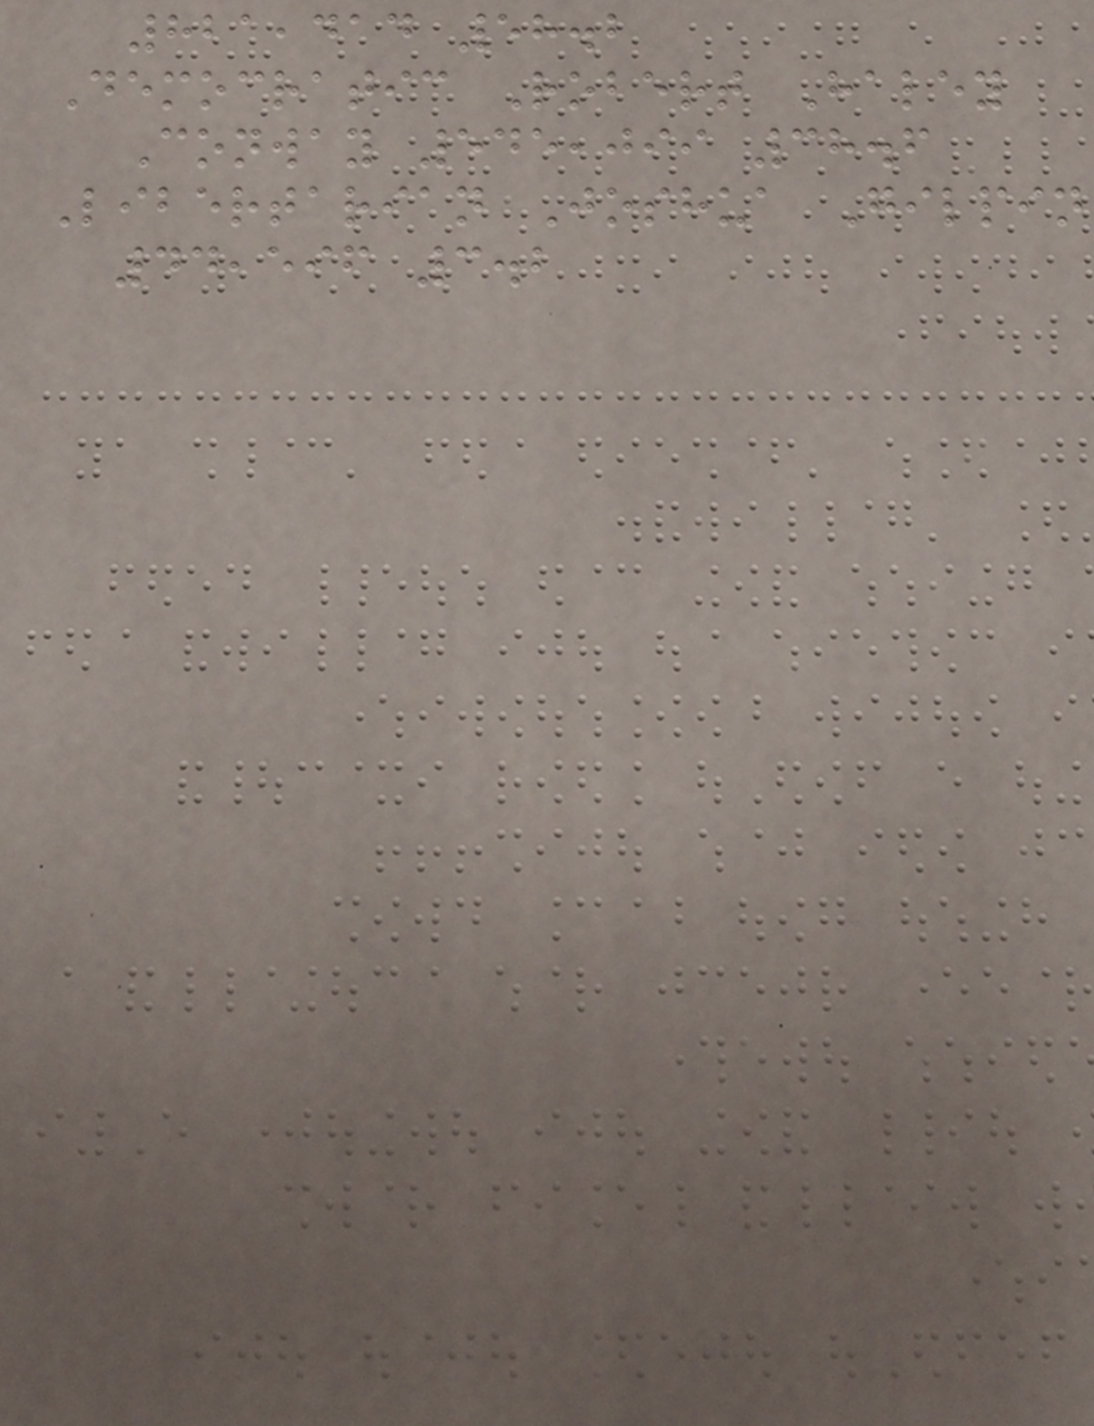821,414 58.2
Democratic Robert Haley
Conway 545,099 38.6
Libertarian Joshua Gilpin
44,596 3.2
